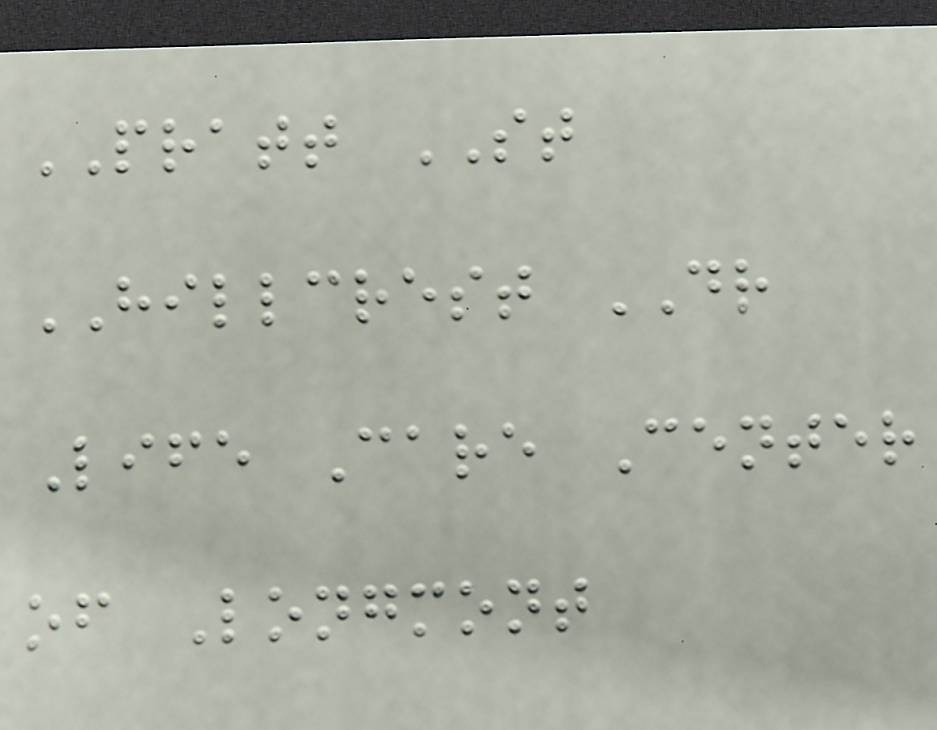PRATT ST
HILLCREST DR
Life Care Center
of Longmont
